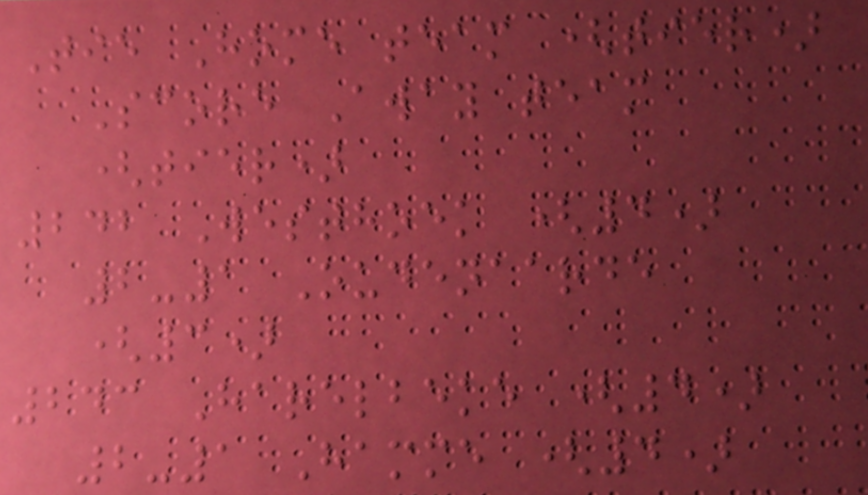Tie Home team (tier)
Score Away team
(tier)
242 Westhoek (4)
2-1 Oudenaarde
(3)
243 Harelbeke (4)
2-1 Hamme (4)
